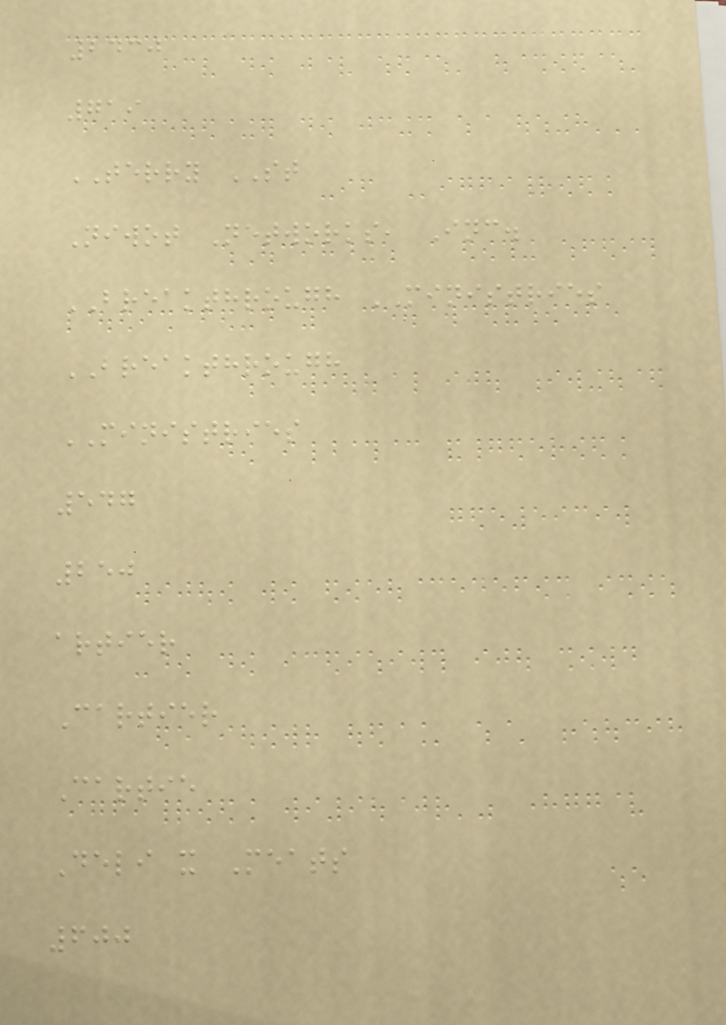2430
719
TERRY ST
Niwot Networks, Inc.
BREAKTHROUGH MINISTRIES
BREAKTHROUGH
MINISTRIES
547
250
artier
Cartier
Cartie
Deli x Meats
600
